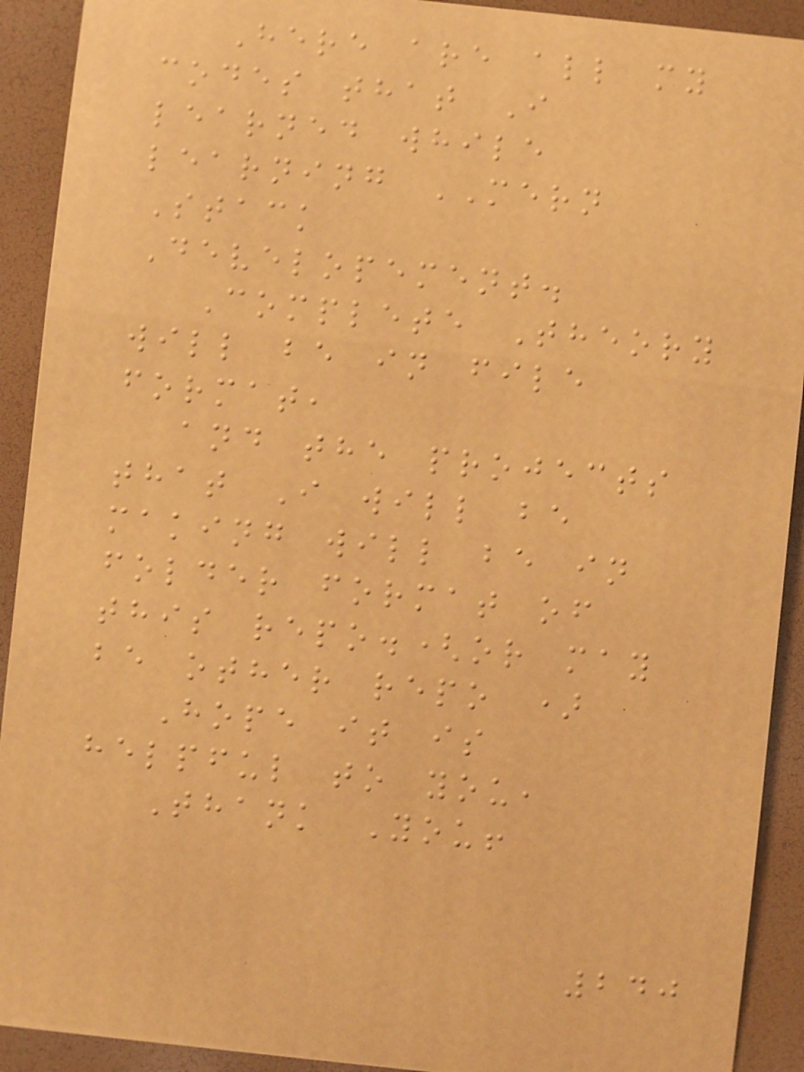Here are all my
codes that I
learned while
learning MERN
Stack
Developement.
Complete Theory
will be in file
format,
and the projects
that I will be
making will be in
folder format of
this repo.(or may
be other repo )
Hope it is
helpful to you,
Thank You!
240
